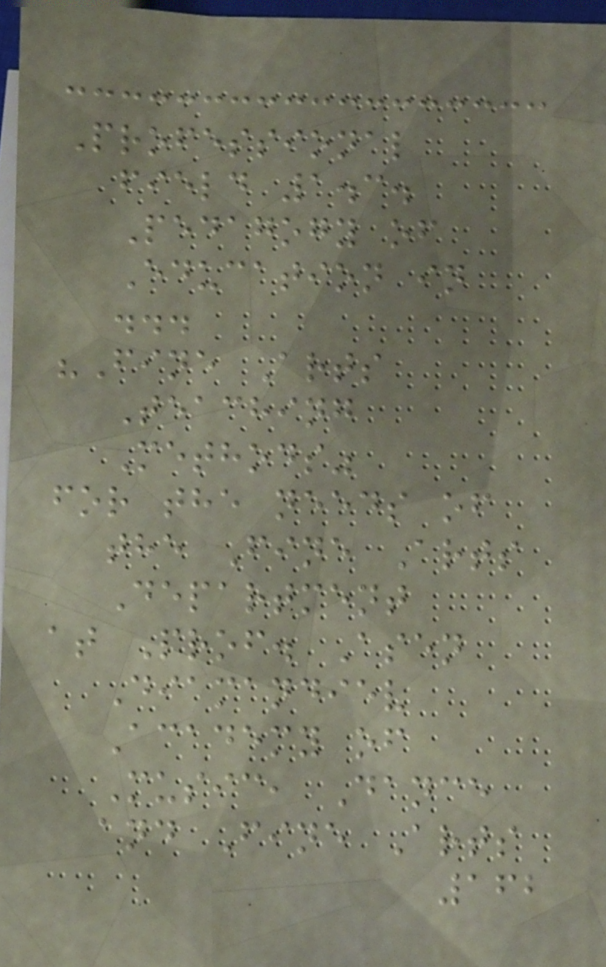Professional
field 1.3.
Pedagogy of
Education in
...
"Fine Arts
Teaching
Methods"
for the needs of
the Fine Arts
Department
at Prof. Asen
Diamandiev
Academy of
Music, Dance
and Fine Arts
162
